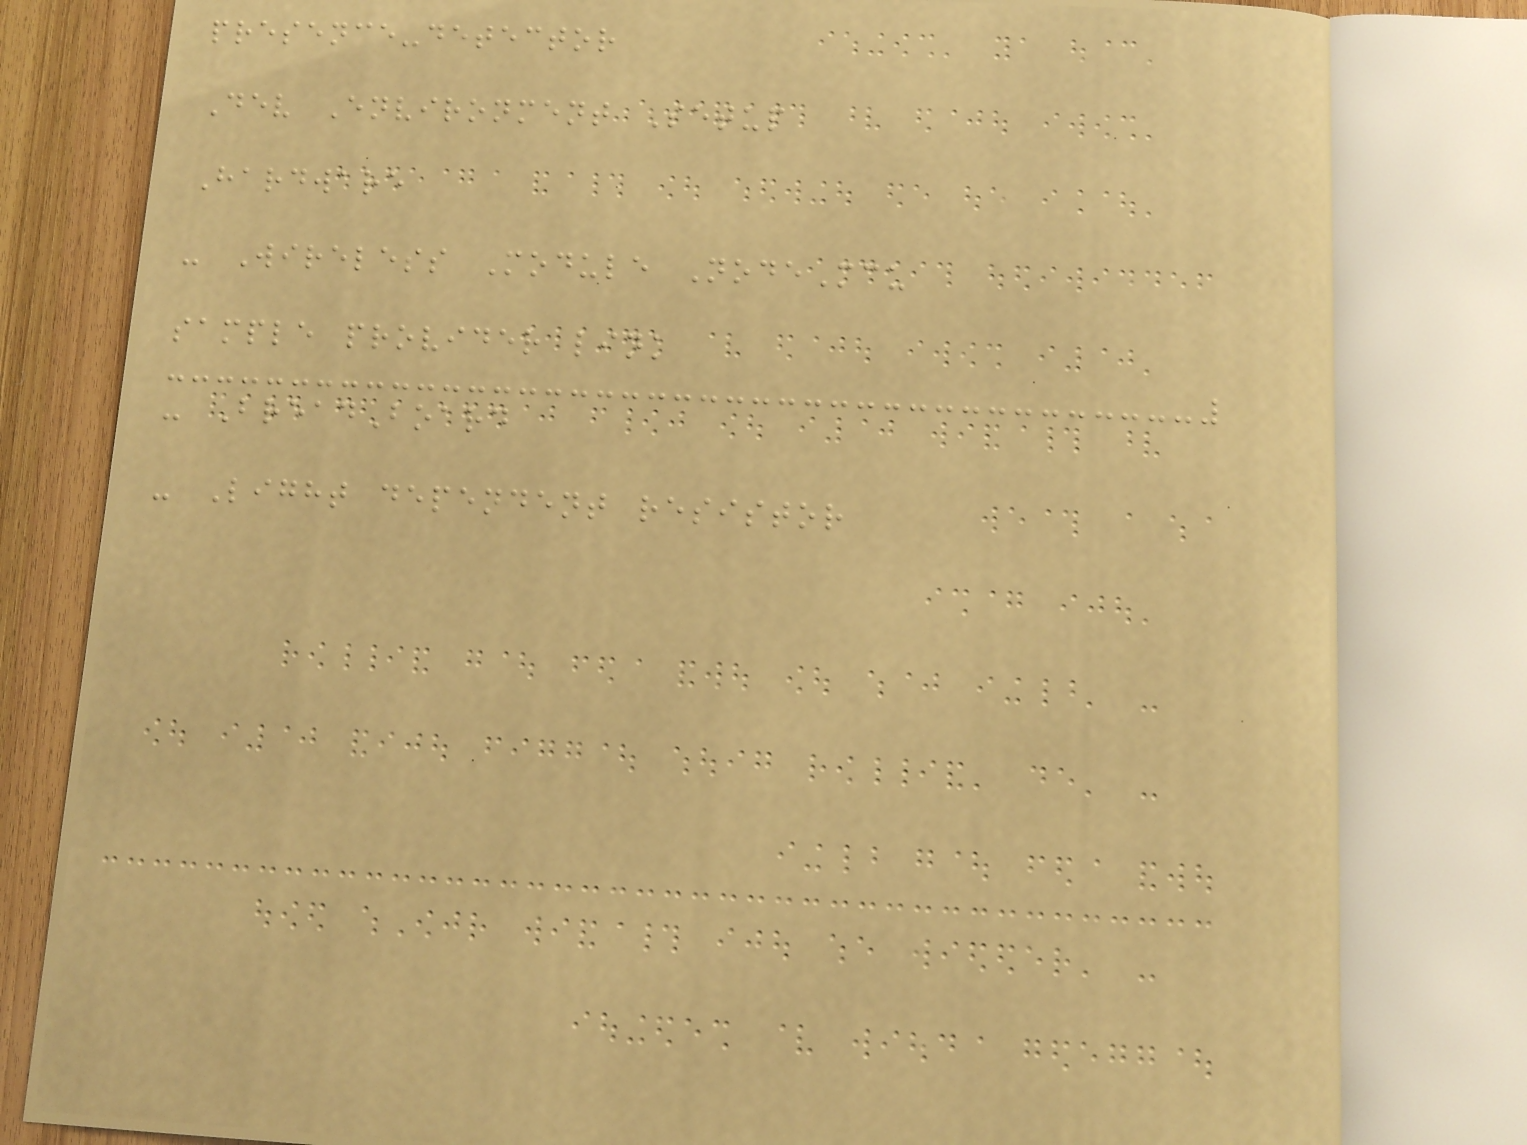presence-detector
Dev Environment Setup
Hardware
- Wireless Module NodeMcu
sample provider link
- BreadBoard
- Light dependent resistor
